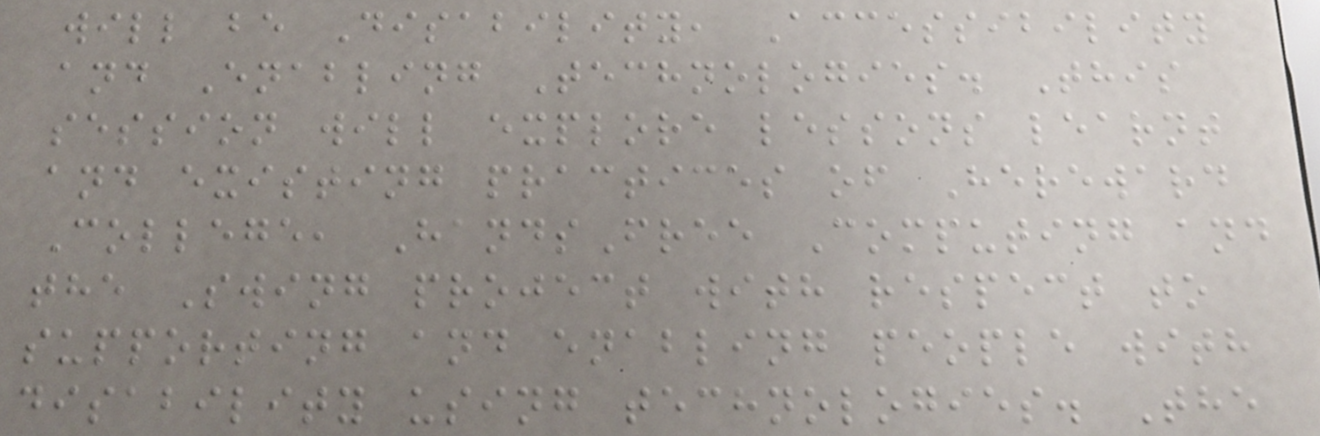will be Disability, Accessibility
and Enabling Technologies. This
session will explore lessons learnt
and existing practices of Hereward
College, HandsFree Computing and
the Swing project with respect to
supporting and enabling people with
disability using technologies. The
